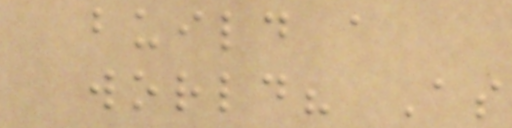build a
world? As
